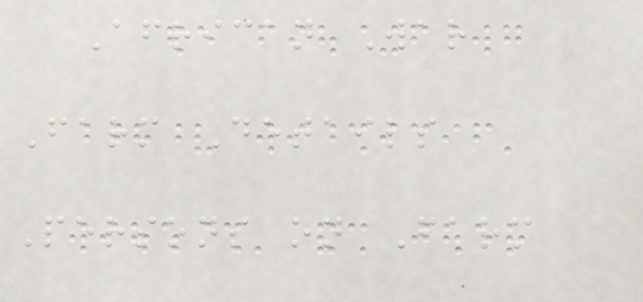African War
Farm Details
Persons on Farm
